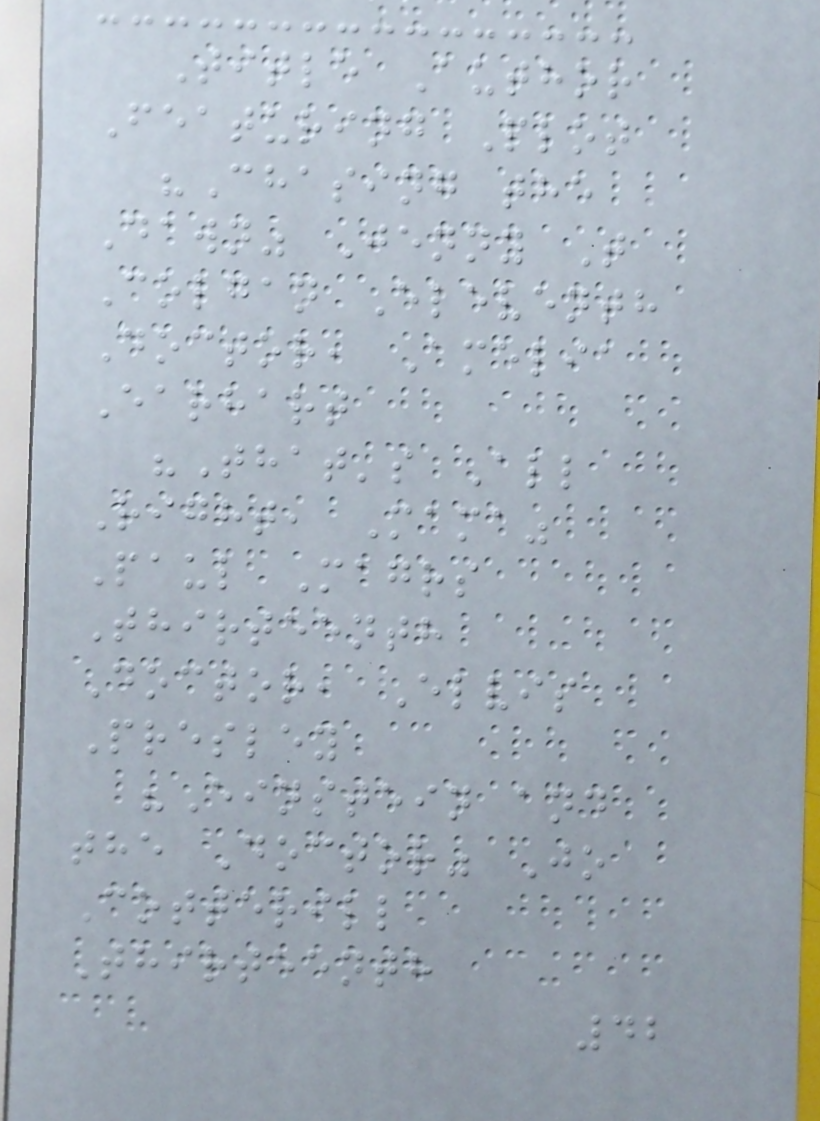Title Author
Featuring Plot
"Chasing the
Dawn" Jenny T
Colgan Eleventh
Doctor, Amelia
Earhart
"That's All
Right, Mama"
Paul Magrs
Thirteenth
Doctor, Elvis
Presley
"Einstein and
the Doctor" Jo
Cotterill
Thirteenth
42
